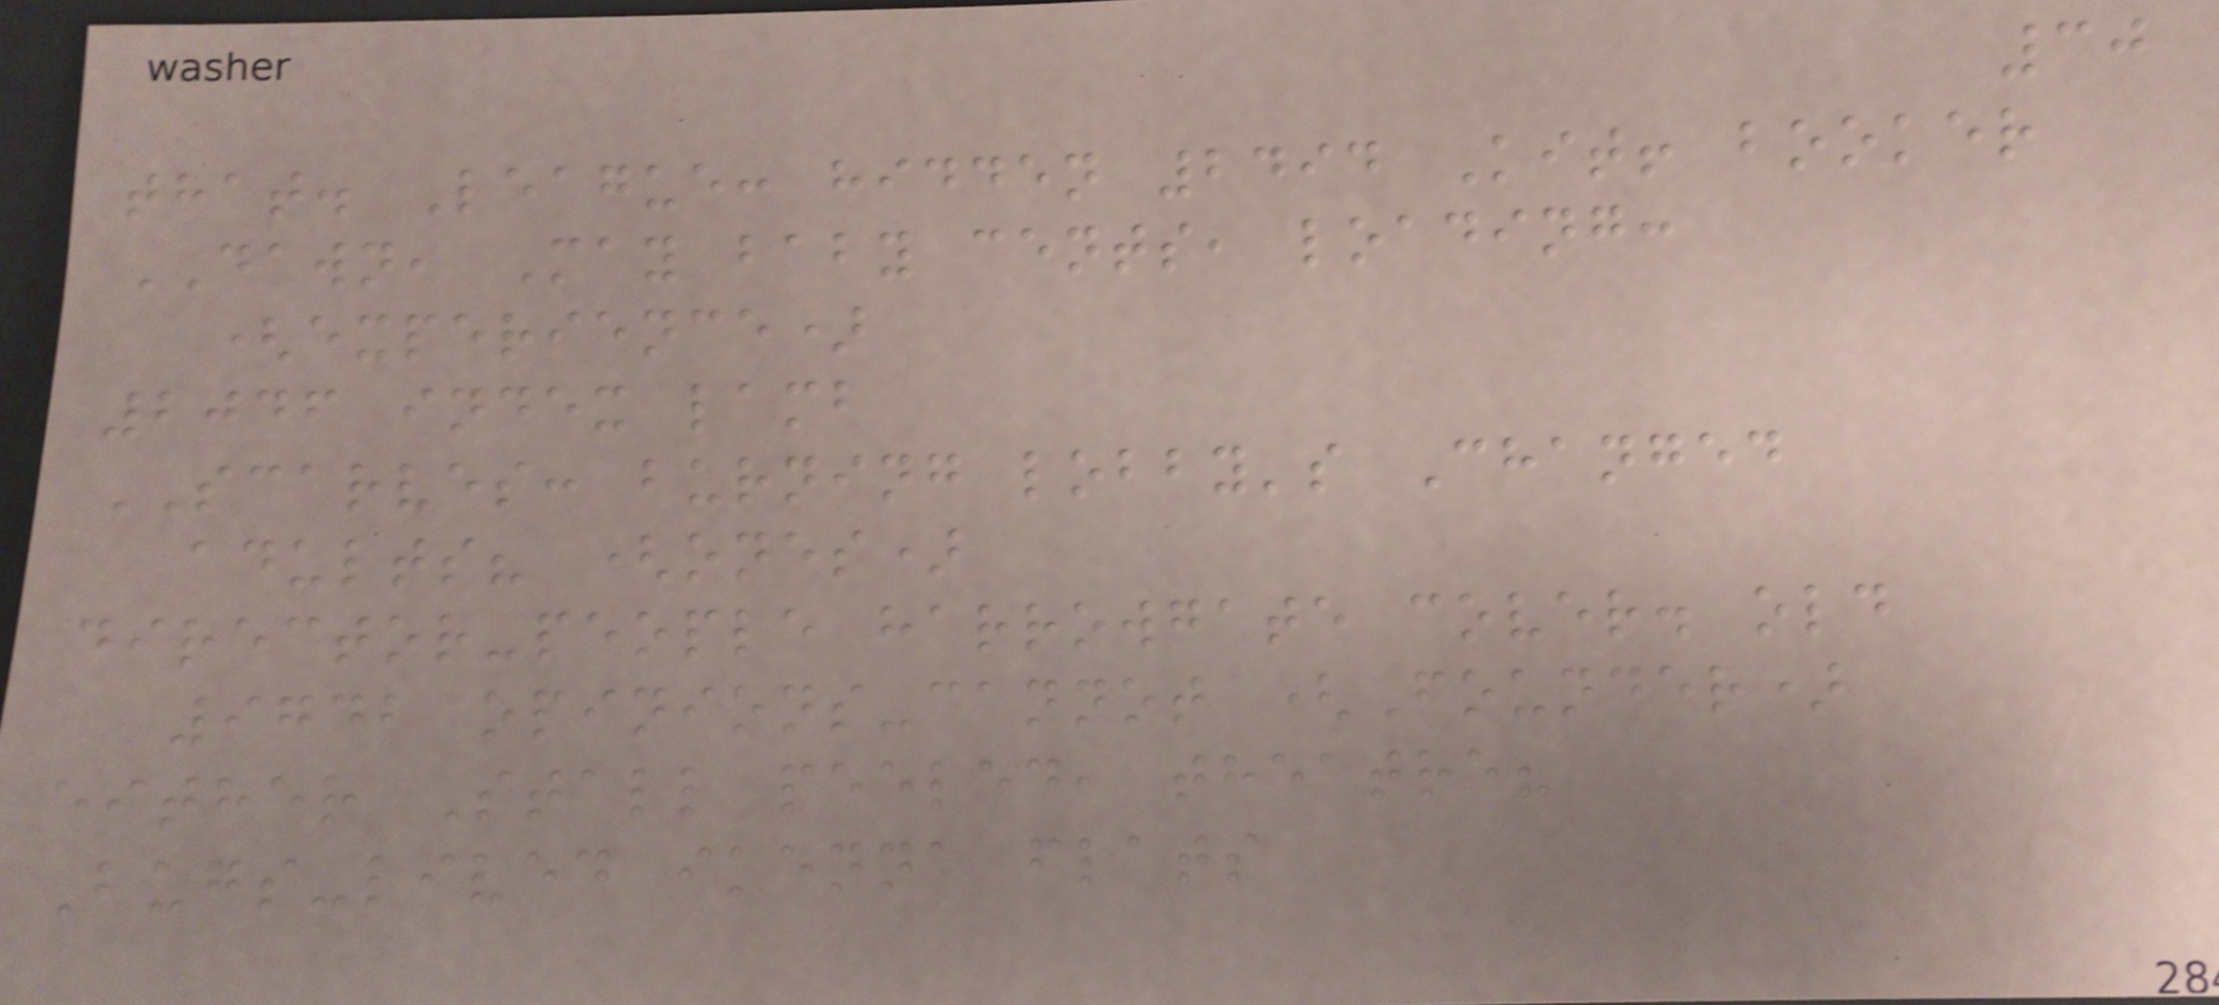30
that. League: hidden 2494 Kit! booker
DAWN, May baby cents, loading:
(experience)
2046 index lamb
SCARVES: burning lobby's Changed
adults? (ones)
director-people harrowgate cover. old
9742 opinions-cannot (Founder)
either Stall peeled, theatre?
Bugs-lived ikenna flats
